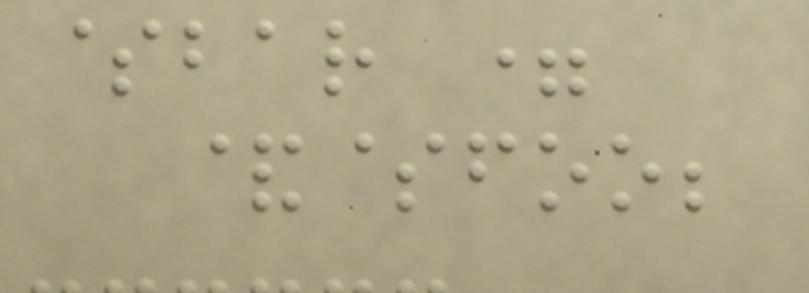$bar =
&$foo;
